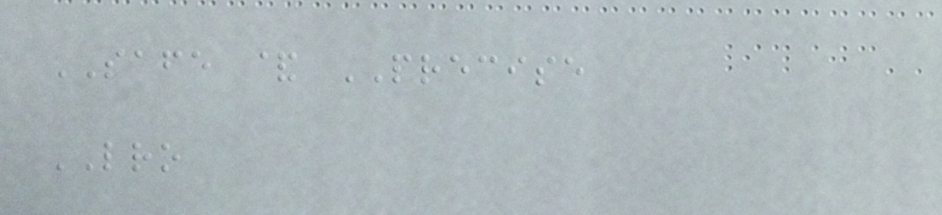SAFE & PRECISE
LRO
